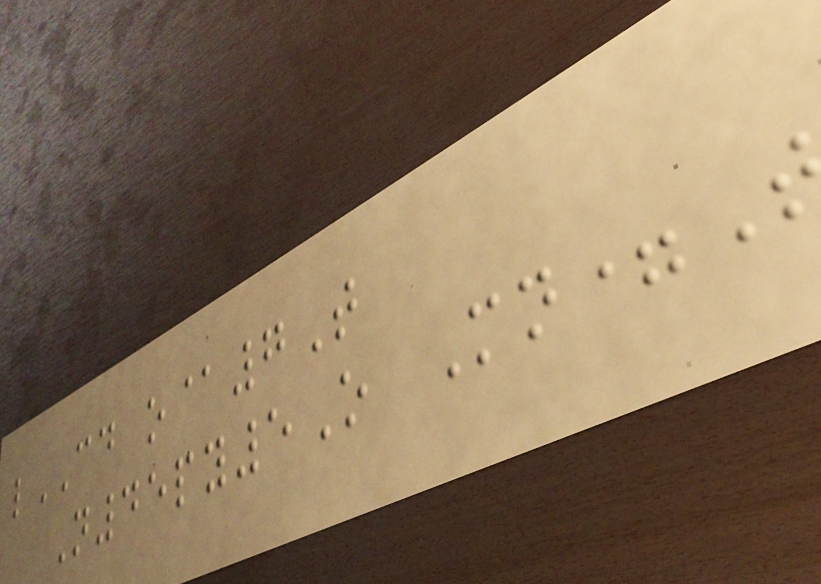lCD o@7T
N45py5O Mn=T
